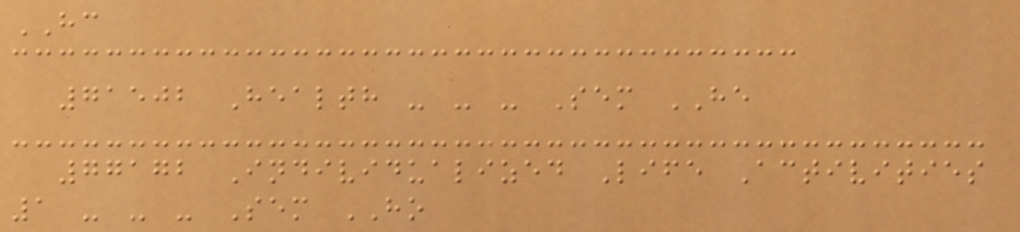HC
71502 Health - - - Sem HE
77172 Individualized Life Activities
1 - - - Sem HO
